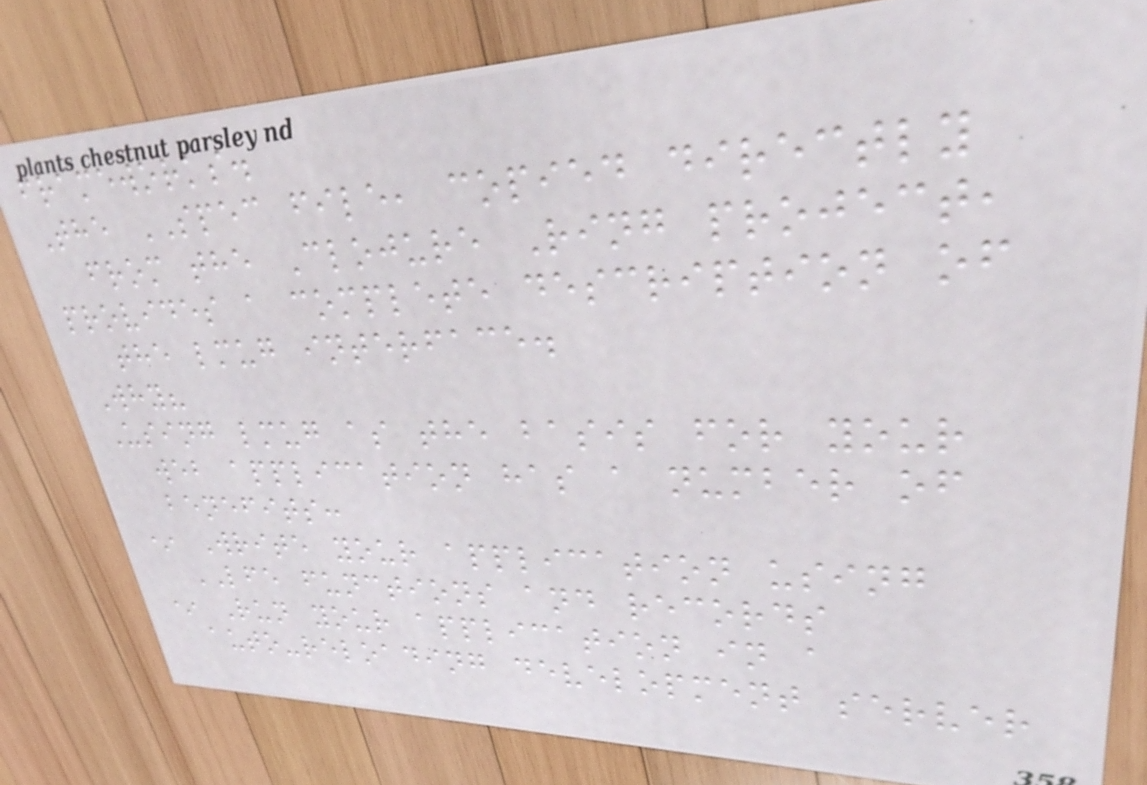frameworks.
The SPEC file, copied directly
from the Clojure Ring project,
provides a complete description of
the lmug interface.
Why?
Using lmug as the basis for your
web application has a number of
benefits:
* Write your application using
LFE functions and records
* Run your application in a
auto-reloading development server
